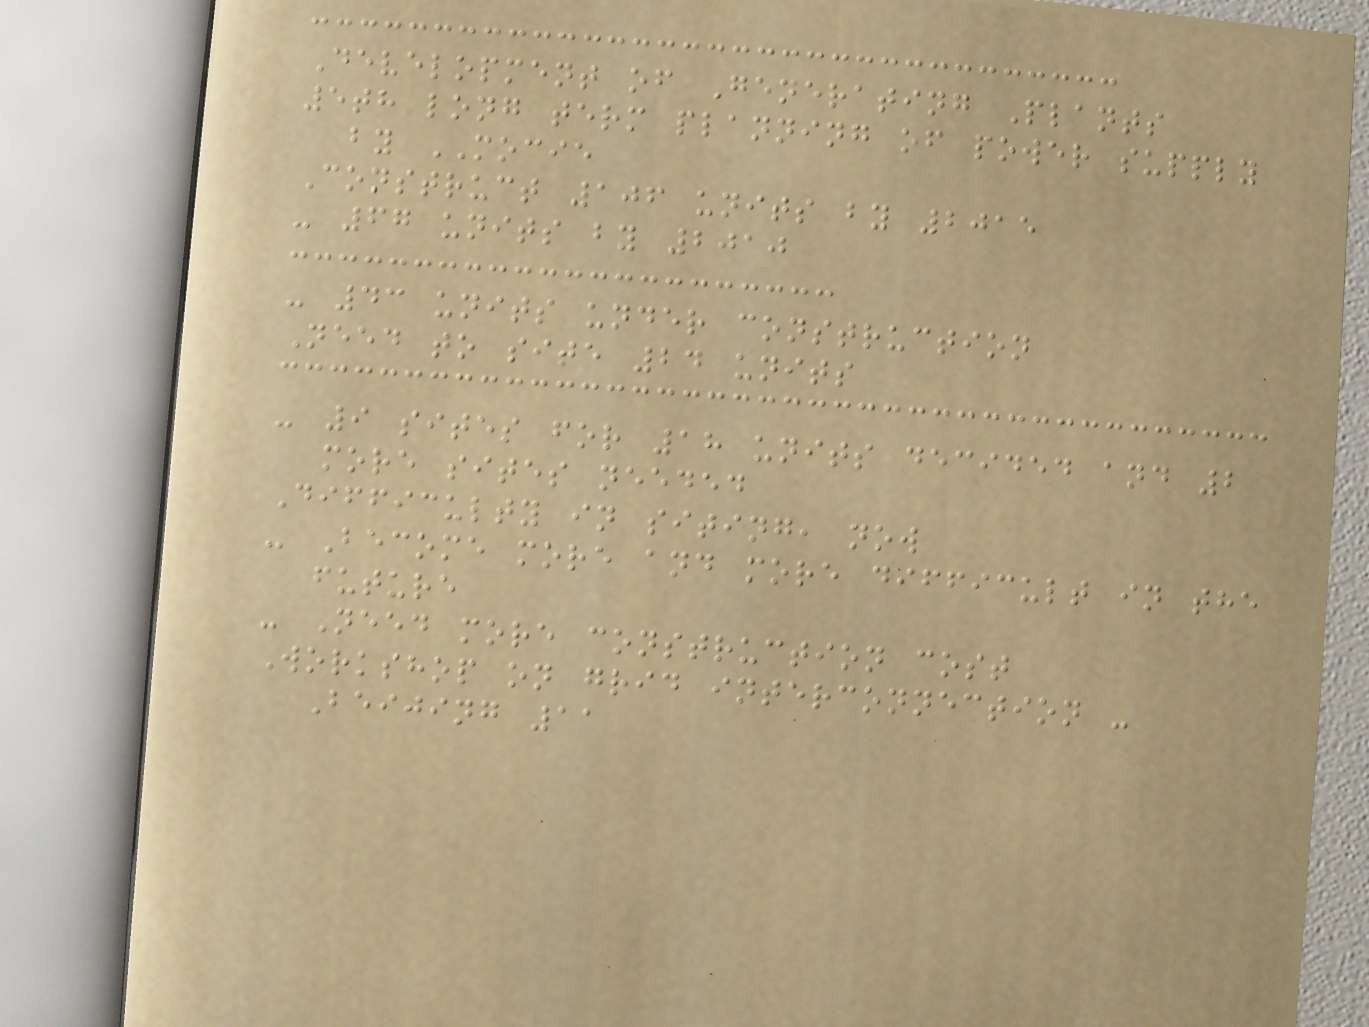Development of Generating Plants
5th long term planning of power supply
by MOCIE
Construct 106 units by 2015
- 67 units by 2010
- 43 units under construction
Need to site 24 units
- 9 sites for 18 units decided and 2
more sites needed
Difficulty in siting, now
- Become more and more difficult in the
future
- Need more construction cost
Workshop on grid interconnection -
Beijing 11
